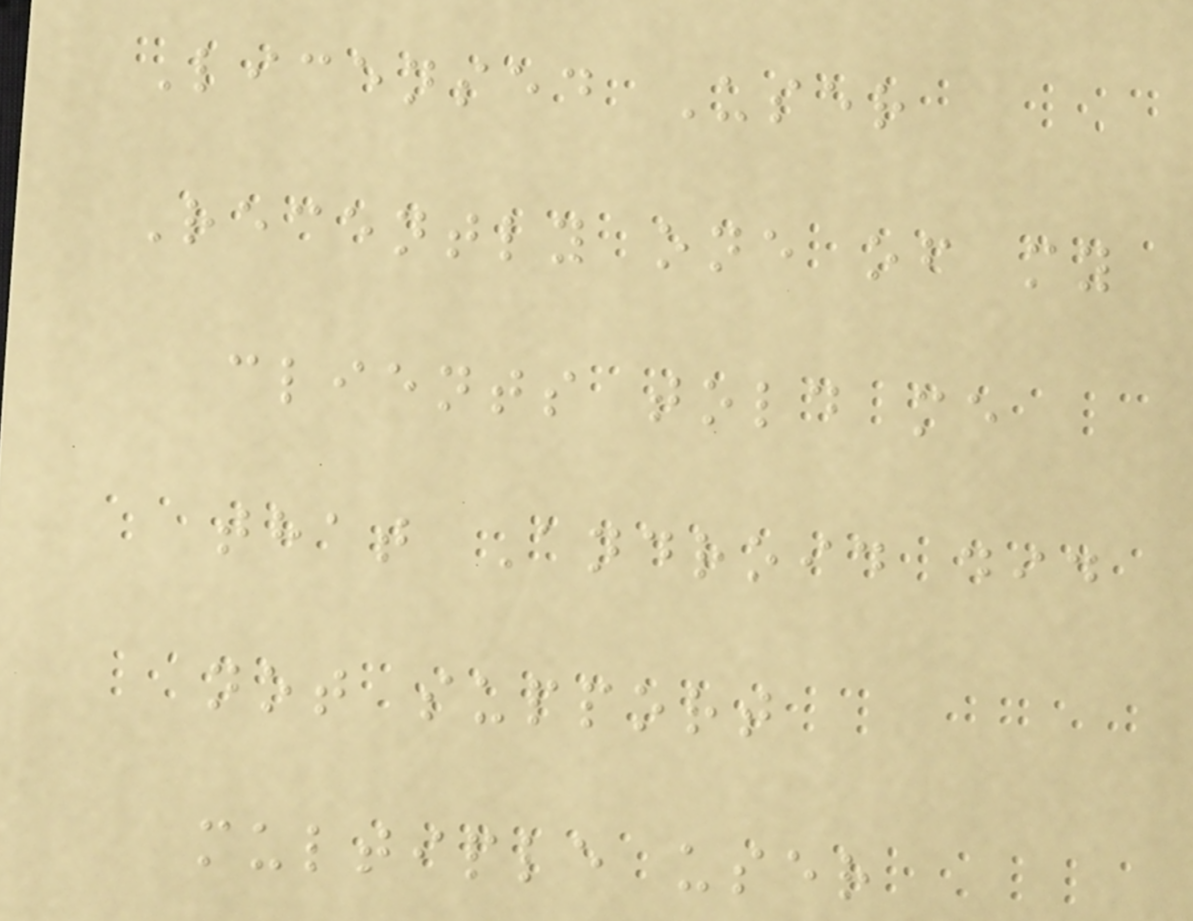Licensed User
Recently one of my
clients told me
that Android did
not support
multiple user
